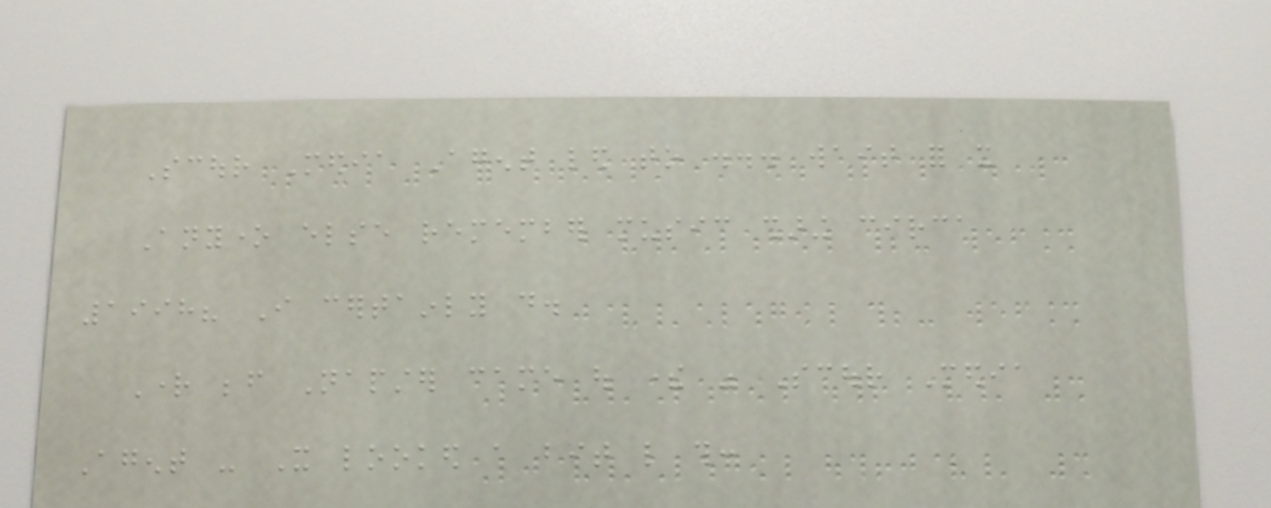Scour Media Agent led to ... wait for it
Anyone else remember music sharing circa
1998? I certainly do.
Right before Napster came out there was Scour Media
Agent - It looked a bit like this:
